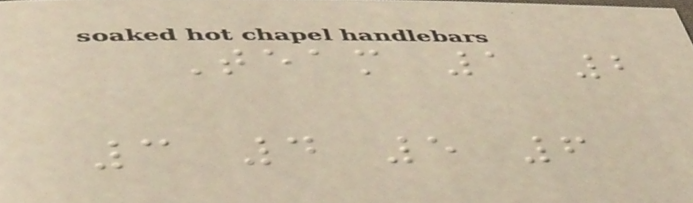Team 1 2
3 4 5 6
